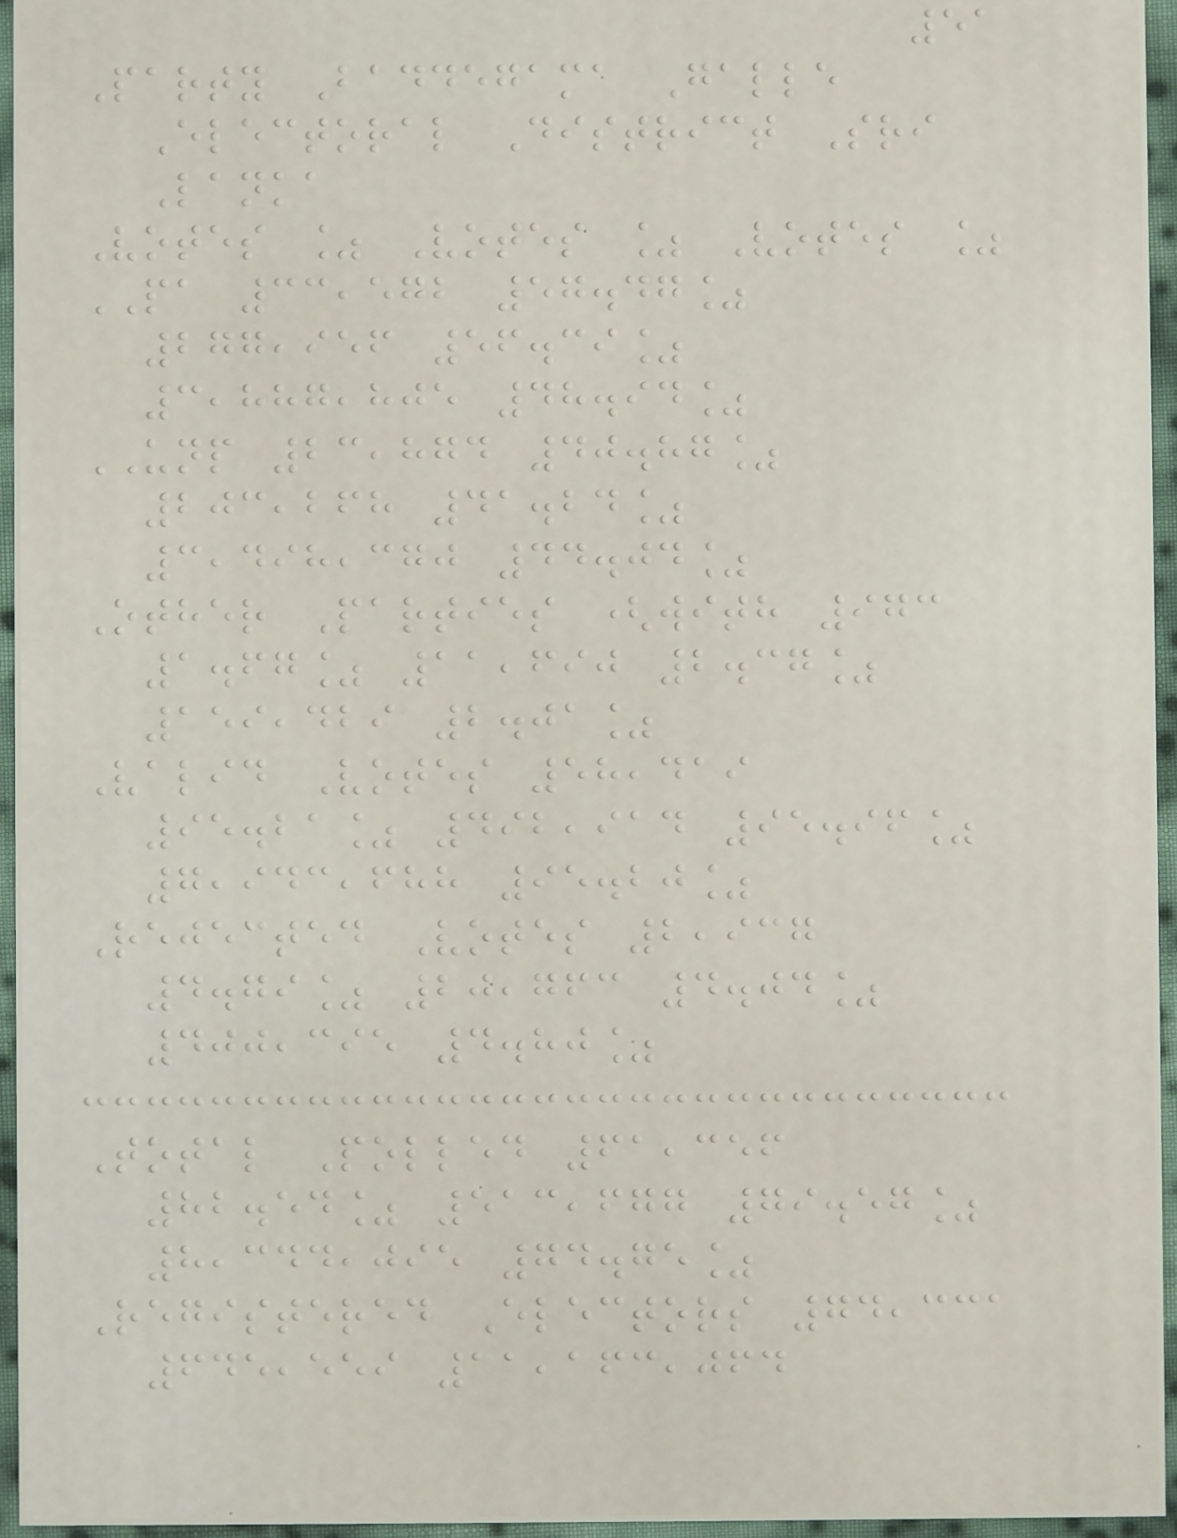51
Party Baddegama Galle
Electoral District Sri
Lanka
Votes % Votes % Votes %
PA 33,572 57.47%
277,956 56.39%
3,887,805 48.94%
UNP 23,874 40.87%
203,268 41.24%
3,498,370 44.04%
Other Parties (with 973
1.67% 11,690 2.37%
159,429 2.01%
Valid Votes 58,419
95.21% 492,914 95.96%
7,943,688 95.20%
Rejected Votes 2,937
4.79% 20,763 4.04%
400,395 4.80%
Total Polled 61,356
82.54% 513,677 79.57%
8,344,095 74.75%
Registered Electors 74,331
645,559 11,163,064
